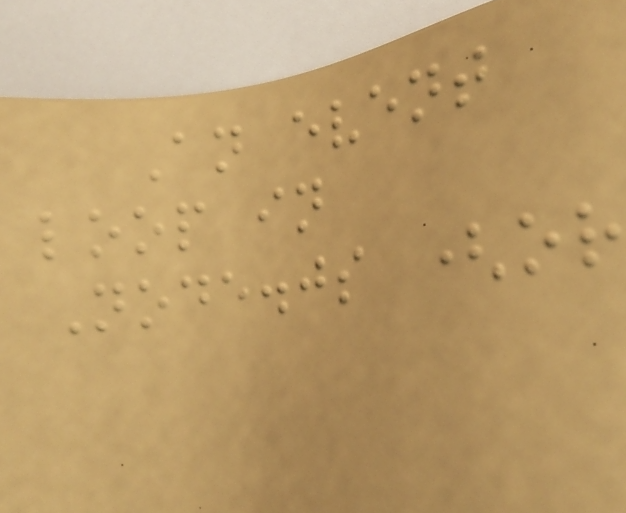An event
loop in
Node.js (or
